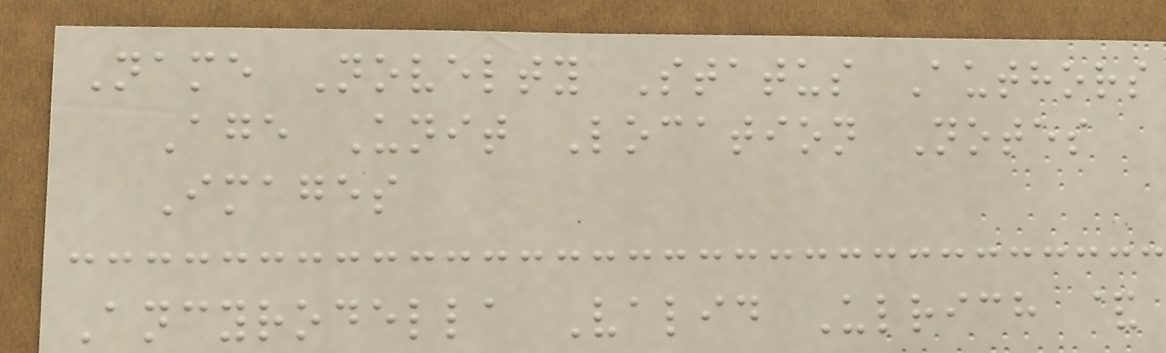Name Novelty Status Authors
Age Unit Location Notes
Images
Ancyrodella Valid Ulrich &
